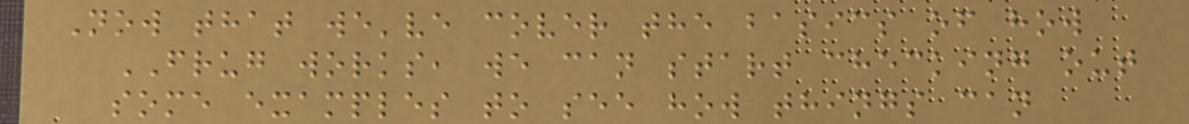Now that we've cover the basics of how
FRUG works, we can start checking out
some examples to see how things can
